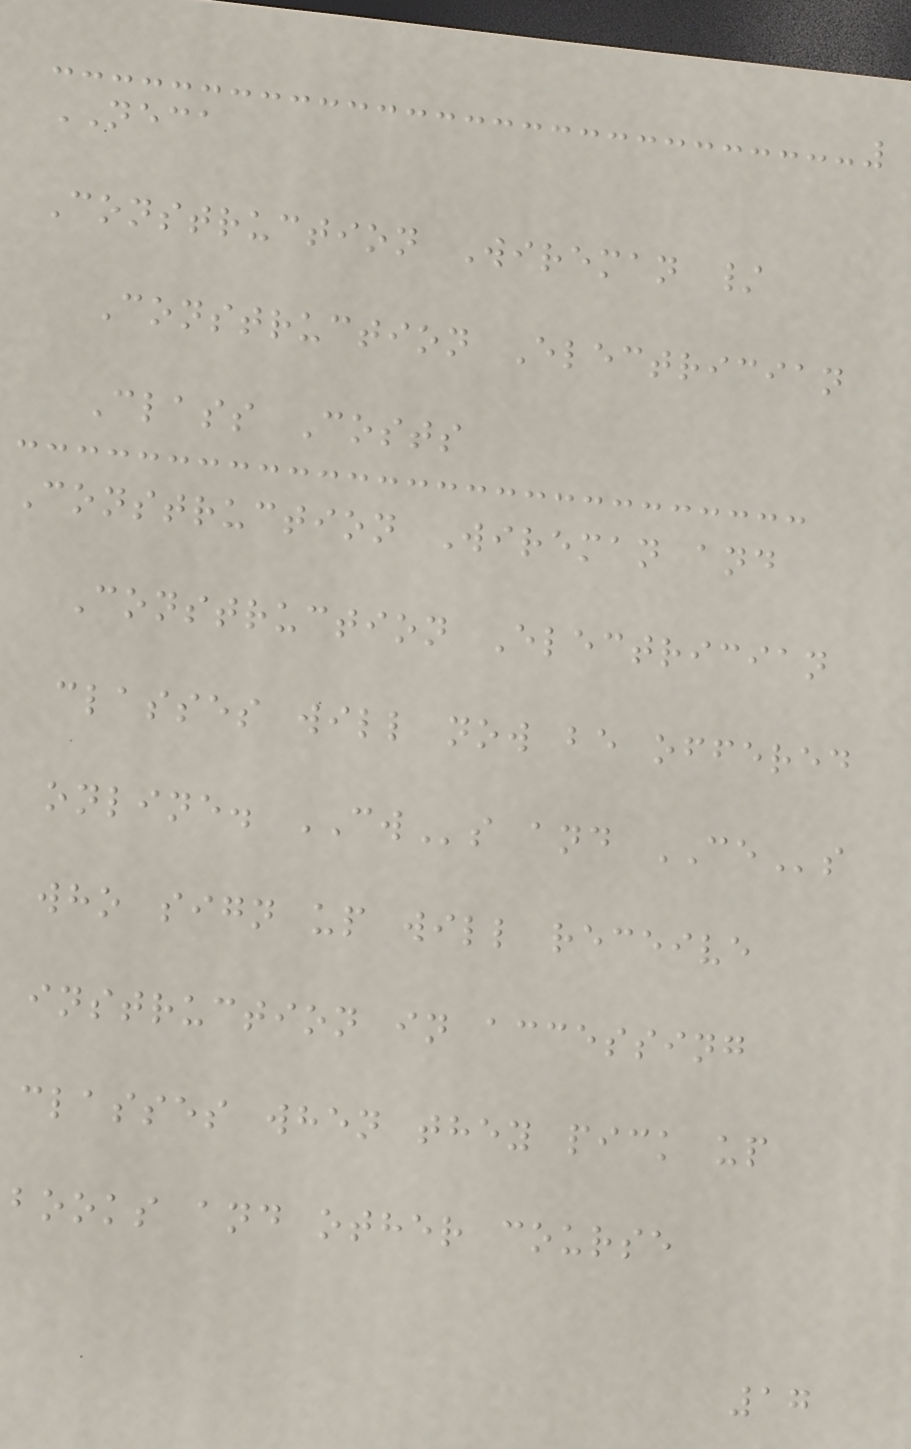NECA
Construction Wireman /
Construction Electrician
Class Costs
Construction Wireman and
Construction Electrician
classes will now be offered
online. CWs and CEs
who sign up will receive
instruction in accessing
classes when they pick up
books and other course
17
